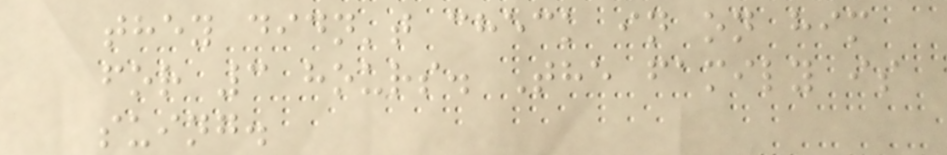they didn't check in on him
for 3 hours. The family is
suing.
